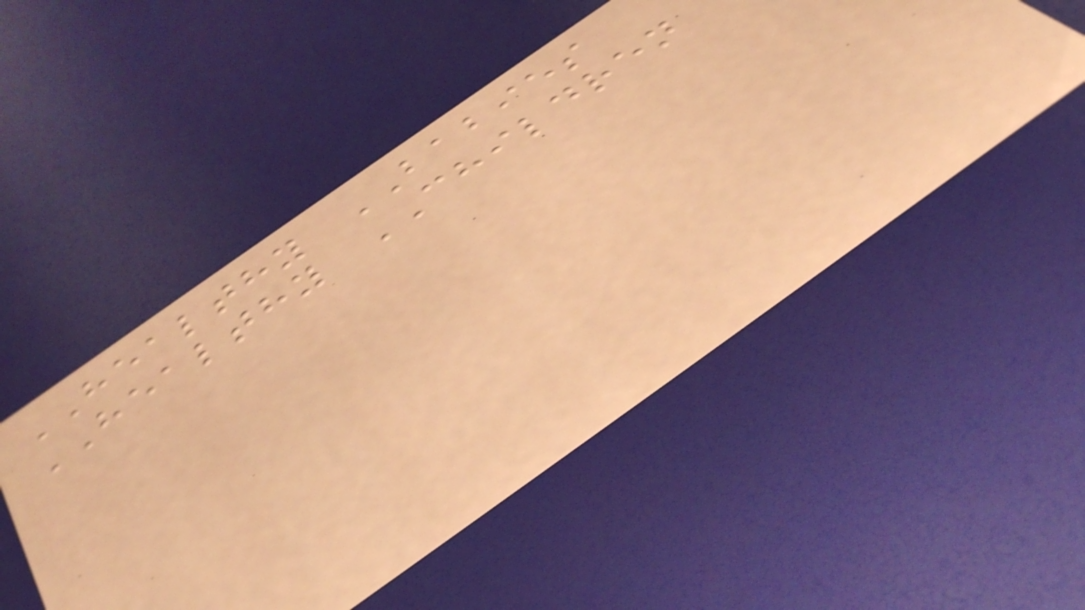HEALTHY BABIES
HEALTHY CHILDREN
